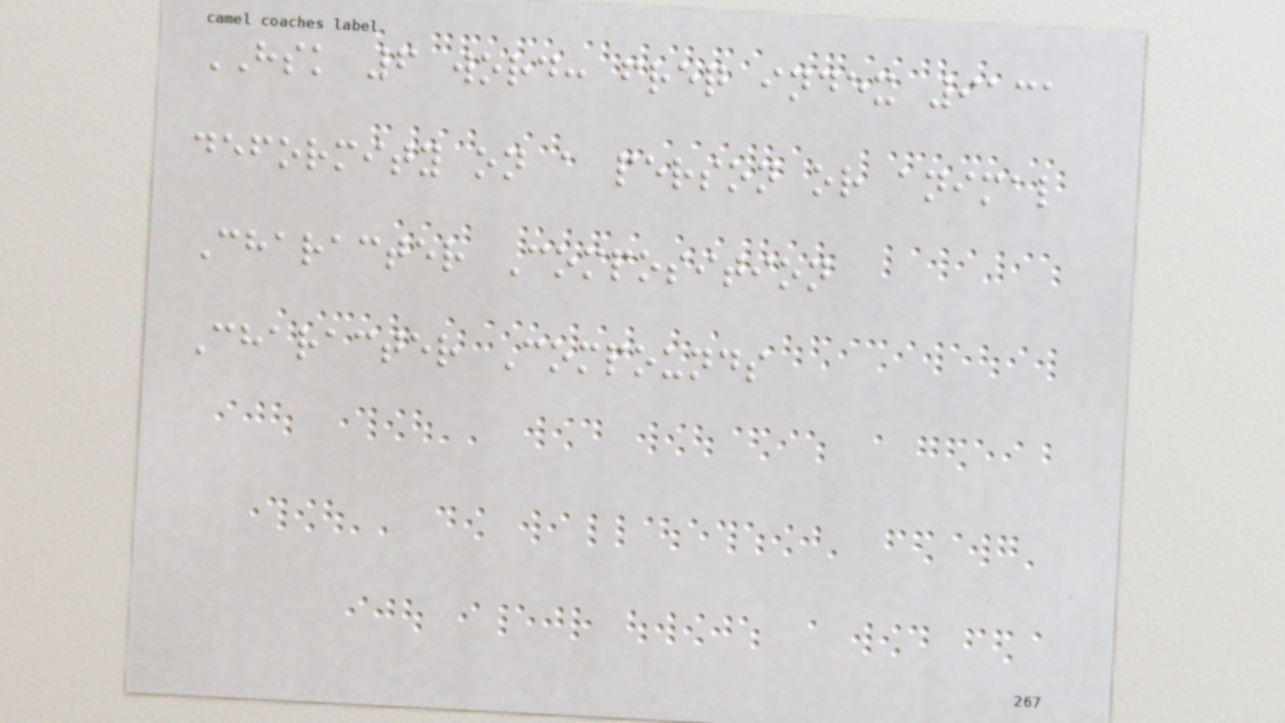HSK 6 word: freq index 9131
deformity on a person or animal
Character Composition
Character Compounds
